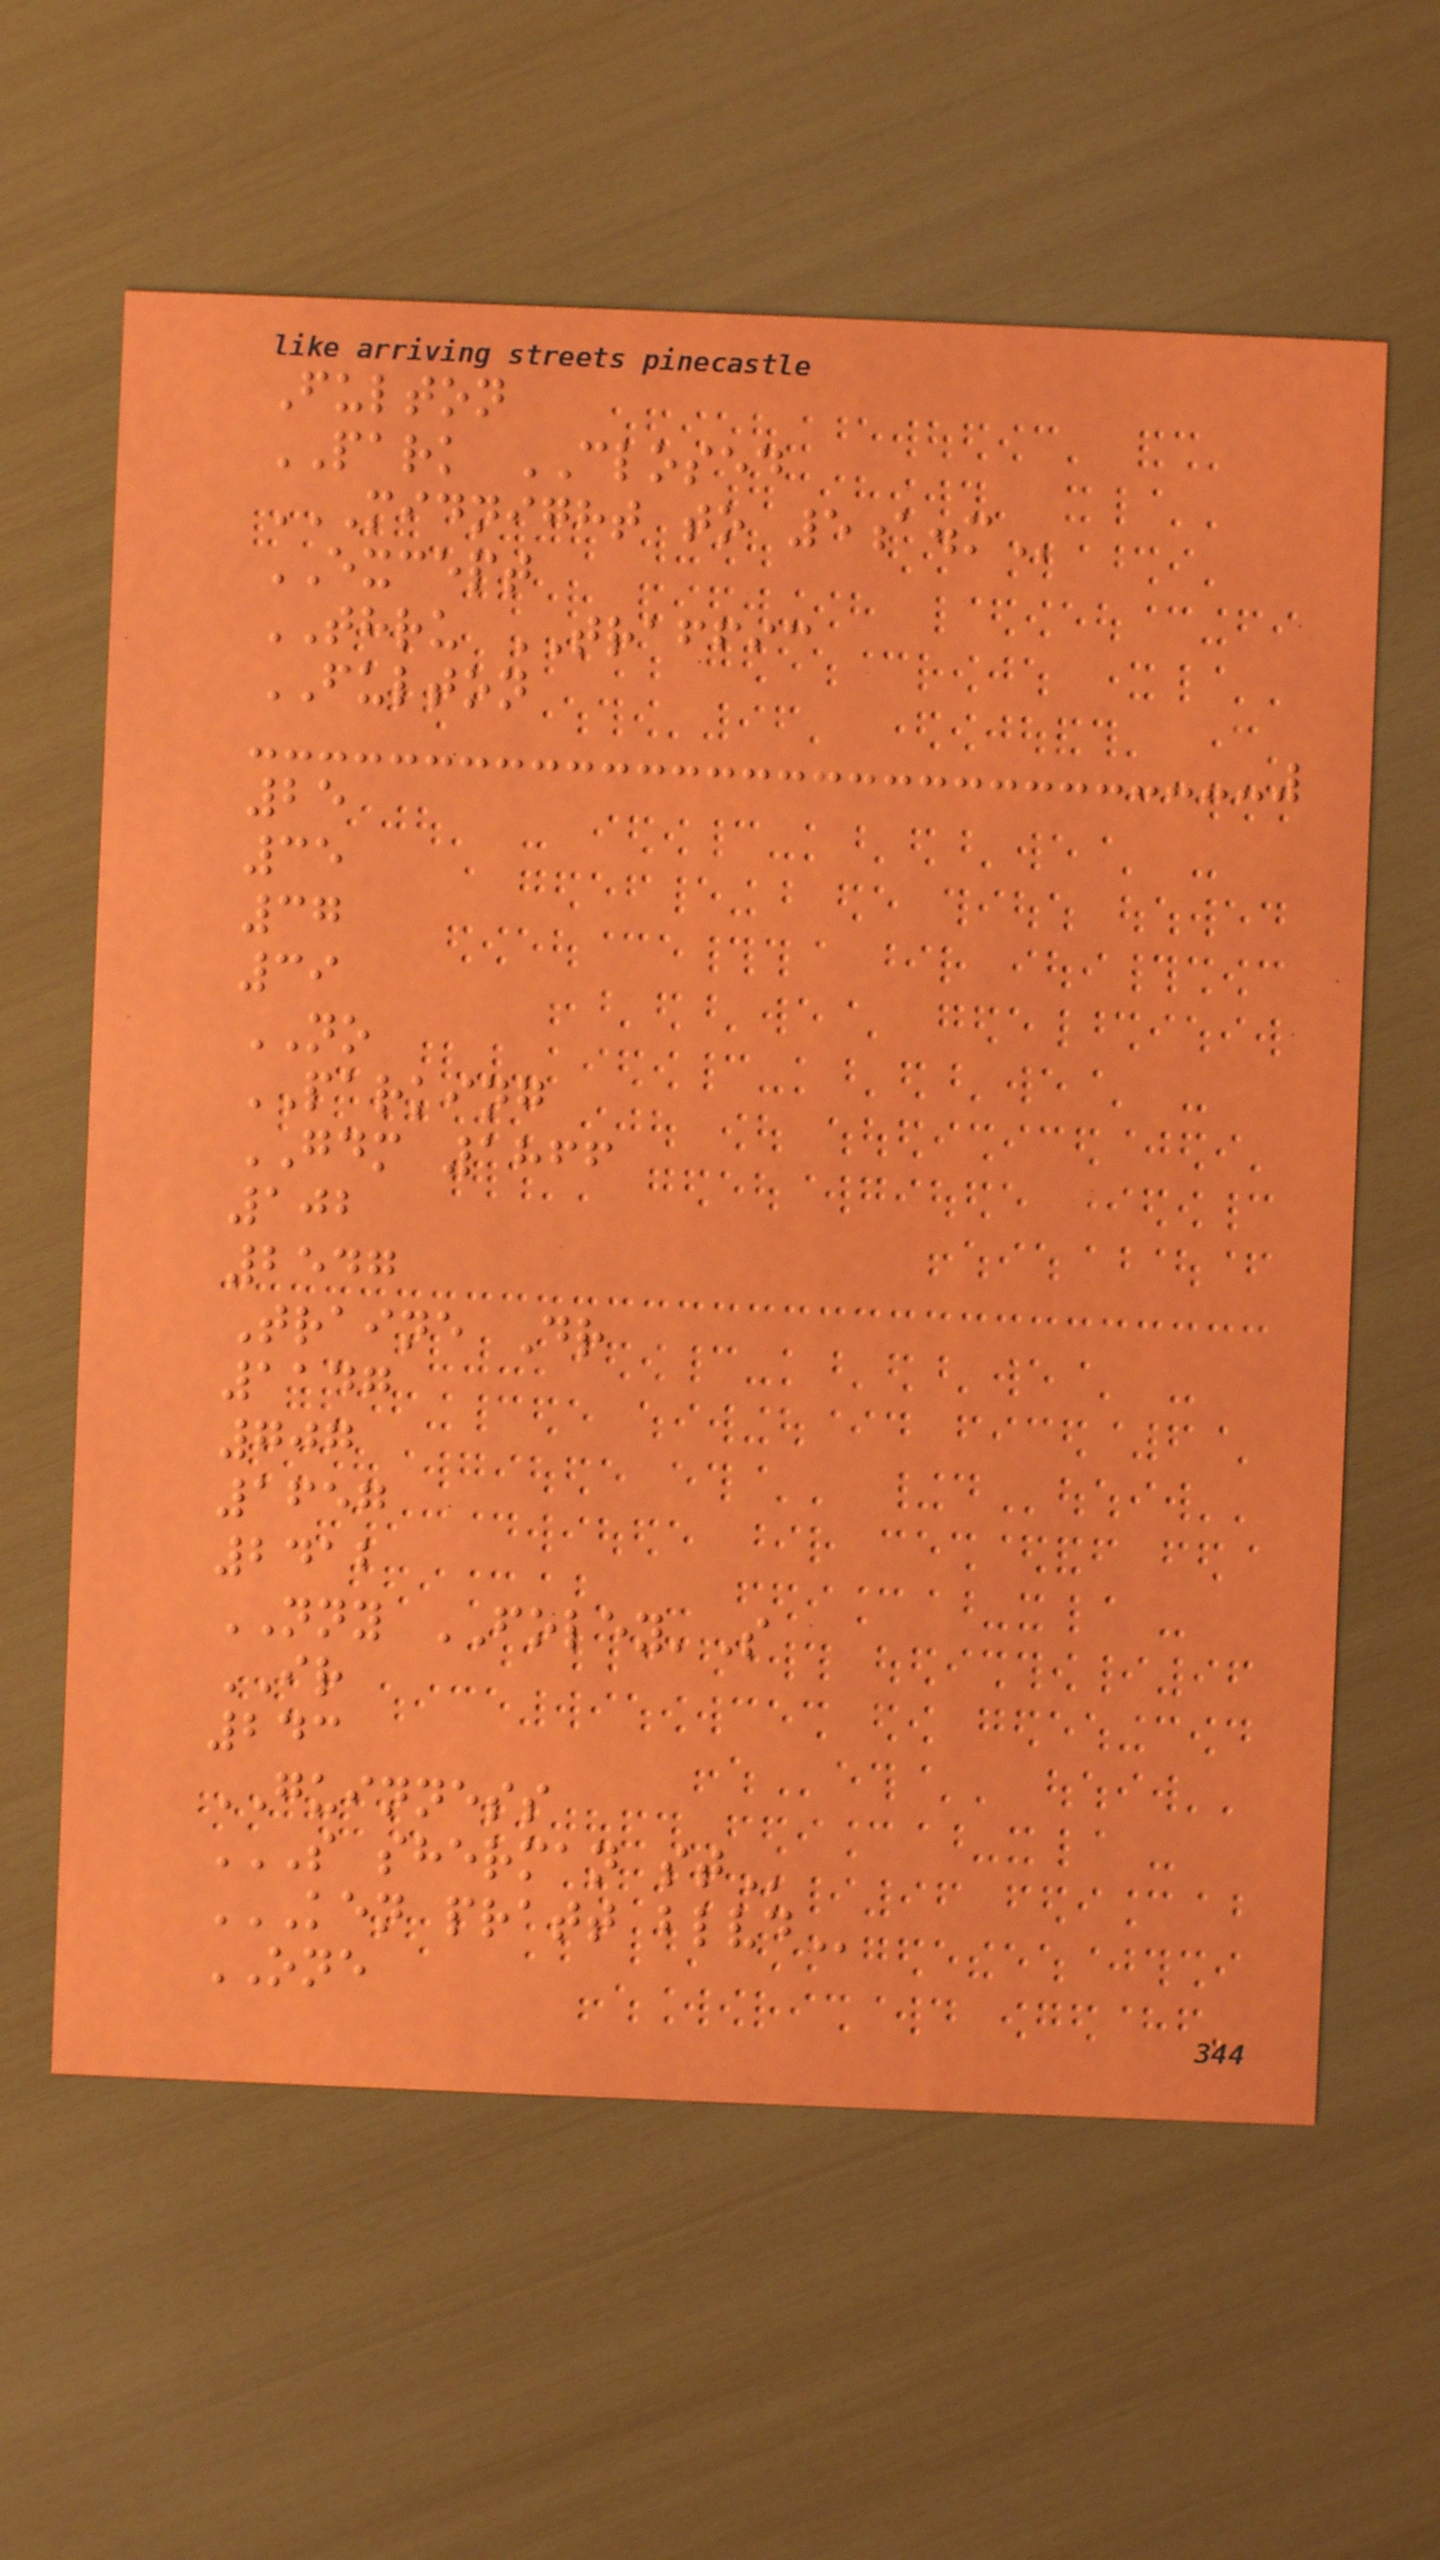Fulton
PARK CLOSED
MIDNIGHT TO 5A.M
EXCEPT
THRU TRAFFIC
FULTON
25
35
37
39
NO
PARKING
GDM 1866
102
2547
Traine Dr
1147
707
1657
2412
NNY FOLEY'S
IR
243
GUINNESS
S SHERMAN ST
KEN PRATT BLVD
ONE
